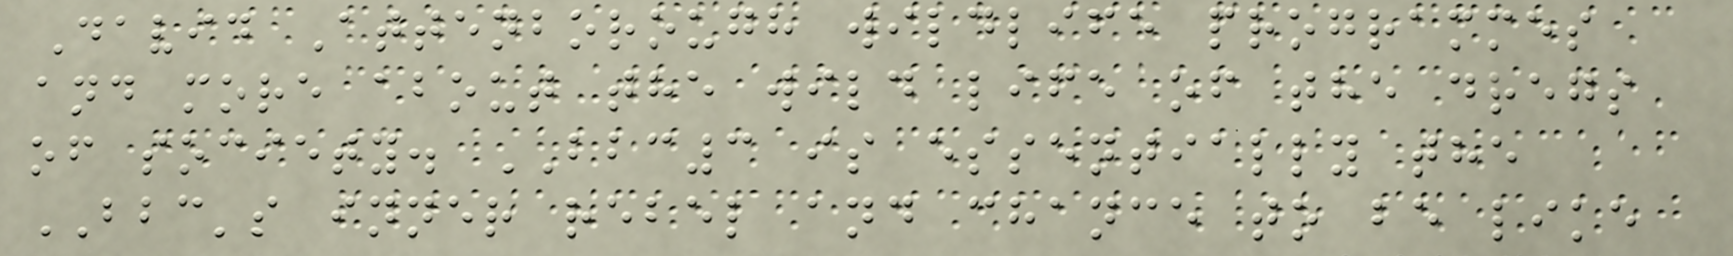David Attenborough wildlife programmes
and more about the wild life of the dregs
of society. BBC3 is essentially the
BBC's inner rebel and chance to be like
